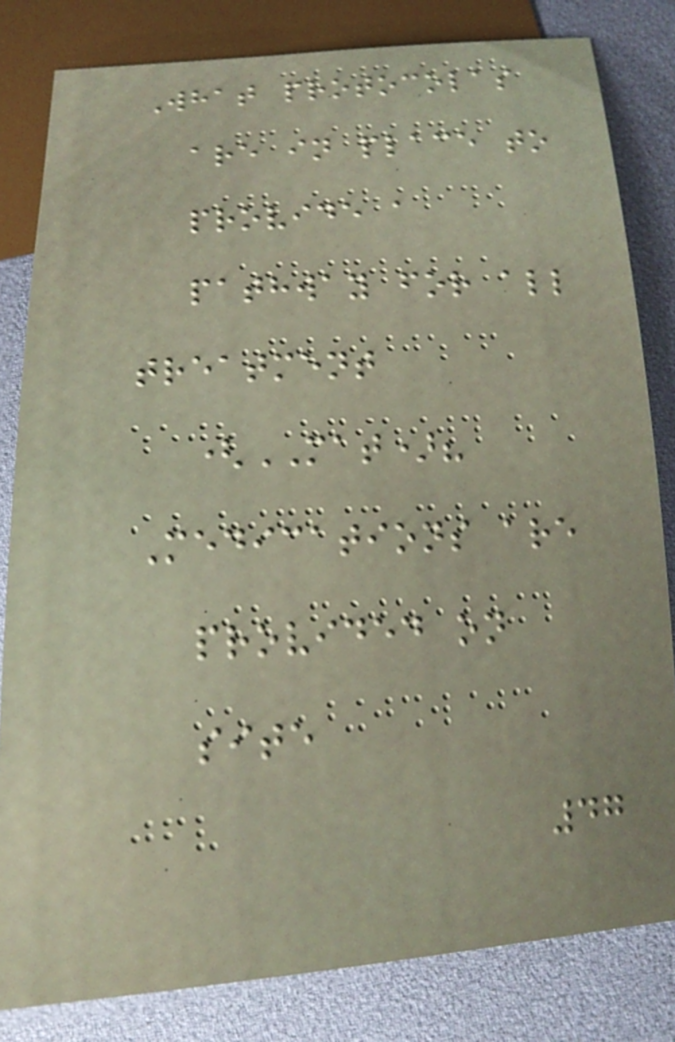What protocolas
are in place to
provide a
pathway for all
treatment
(MAT)?
Medications are
provided on
site
47
